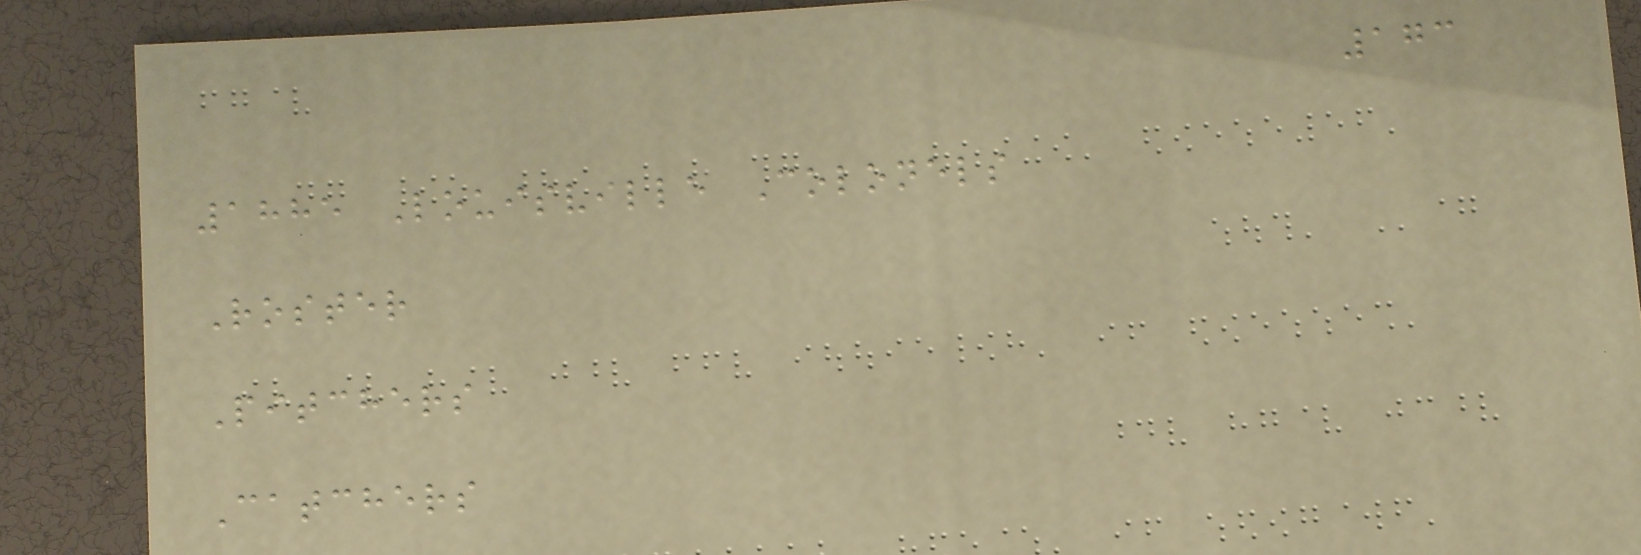173
1885 Louisville Colonels
Roster
Pitchers
Catchers
